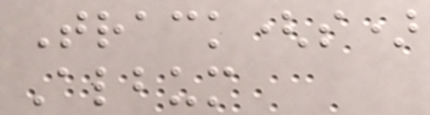Track(s)
Album
